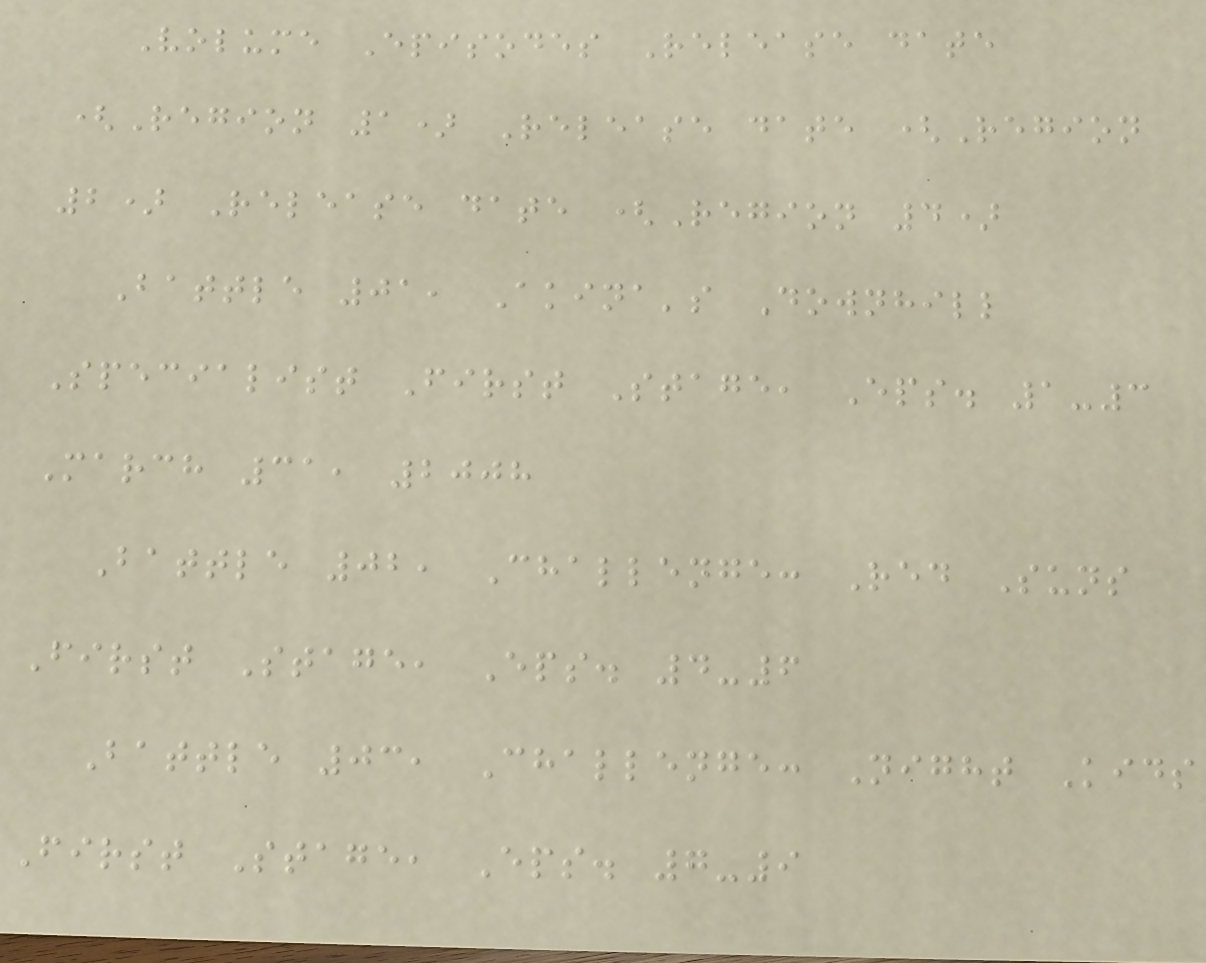Volume Episodes Release date
(Region 1) Release date (Region
2) Release date (Region 4)
Battle 01, Akina's Downhill
Specialist First Stage, Eps. 1-3
March 31, 2008
Battle 02, Challenge: Red Suns
First Stage, Eps. 4-6
Battle 03, Challenge: Night Kids
First Stage, Eps. 7-9
